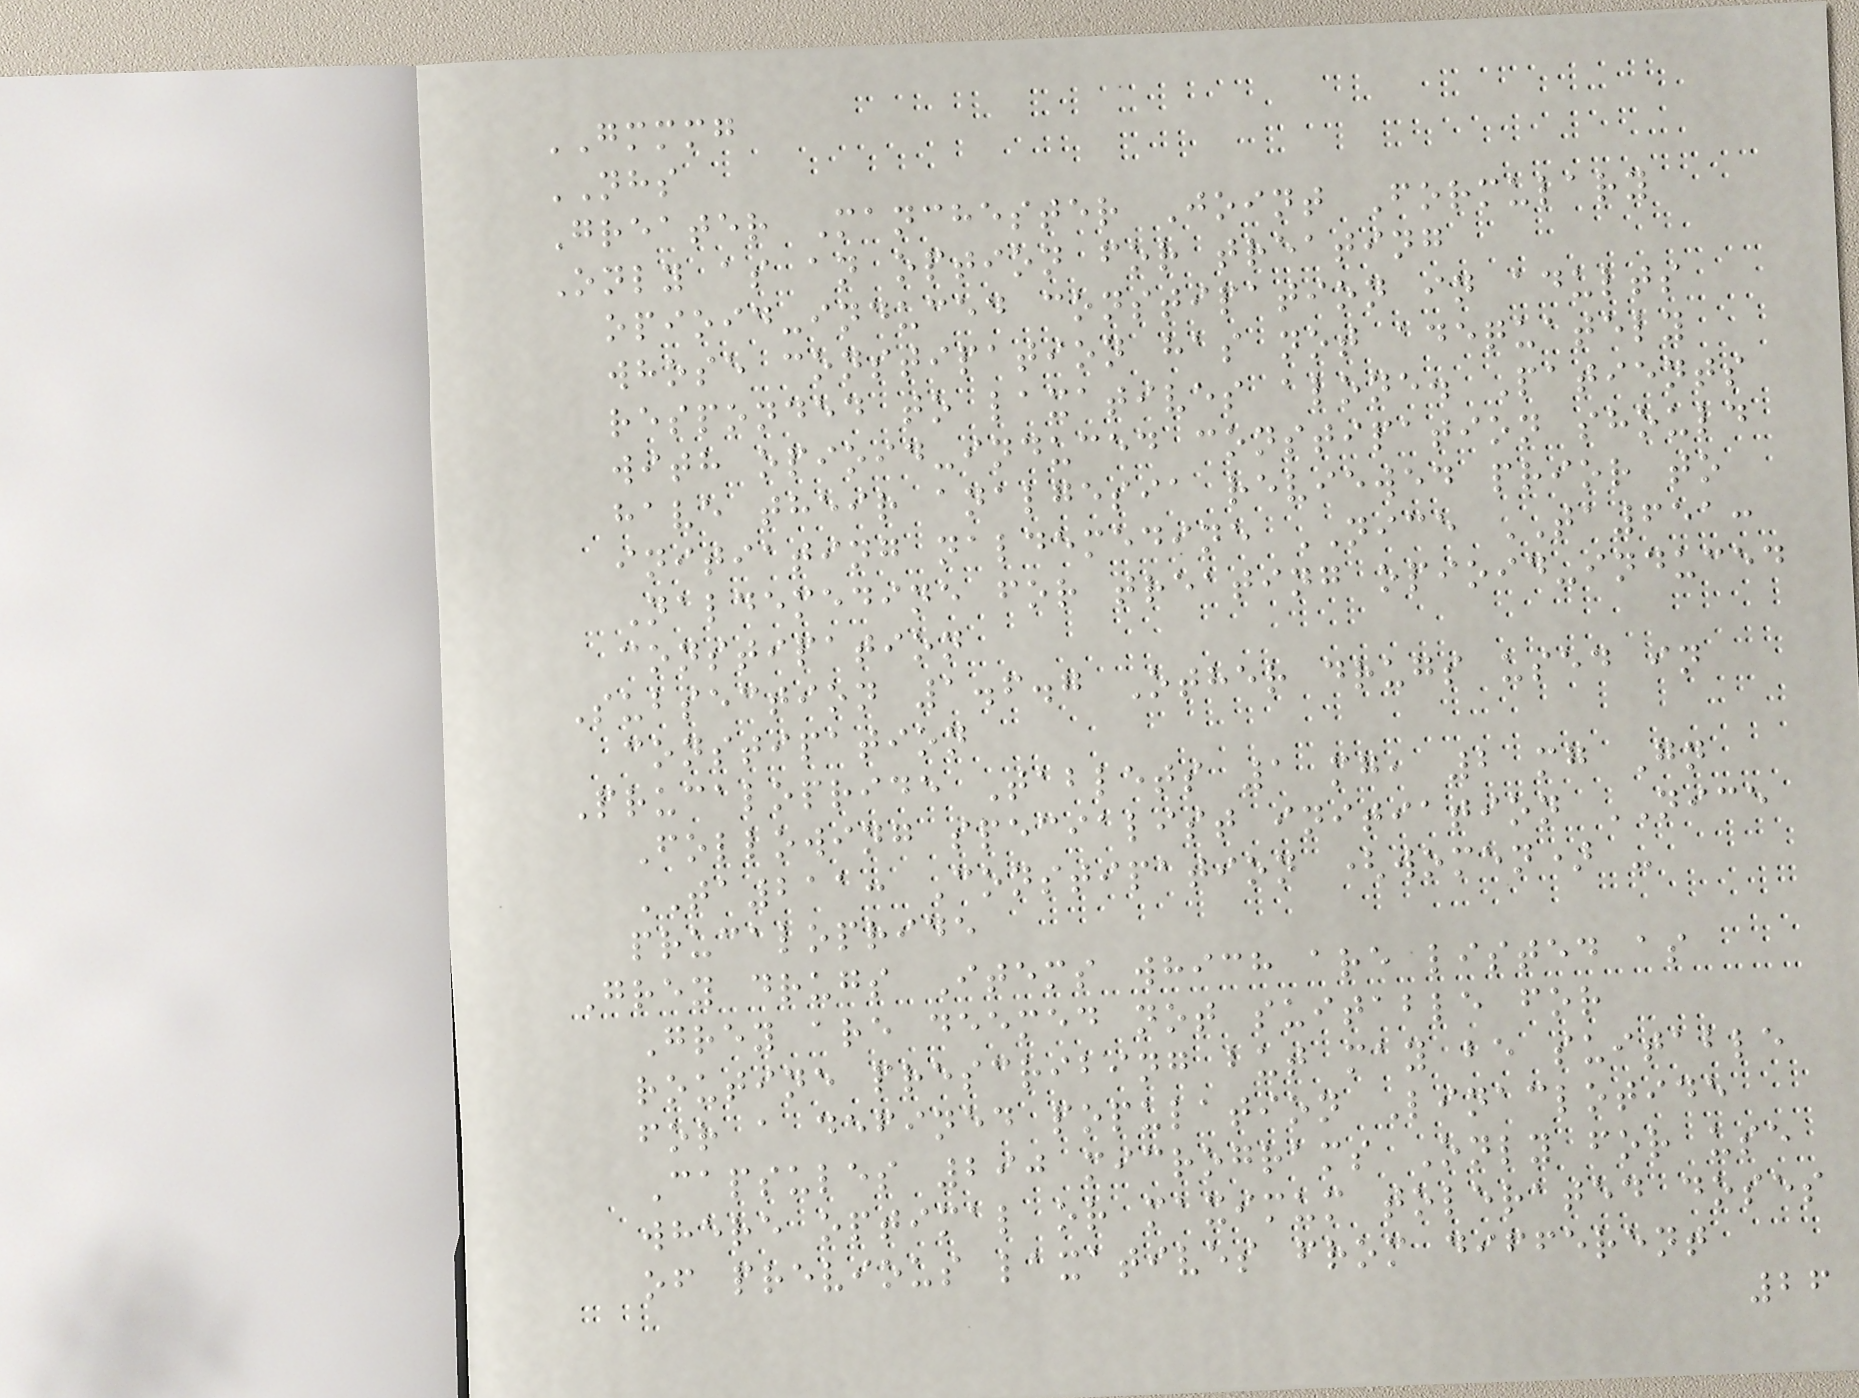GMMMG
NHS
Greater Manchester Joint Formulary
Only as an option for treating
opioid-induced constipation in adults
whose constipation has not adequately
responded to laxatives alone. Patients
with opioid-induced constipation should
have their analgesia reviewed prior to
initiating naldemedine NICE TA651:
Naldemedine for treating opioid-induced
constipation
Subsection 1.6.7 Other drugs used in
constipation
Prucalopride Tablets 1 mg, 2 mg Gn
Following specialist initiation NICE
TA211: Constipation (women) -
prucalopride
Grey drugs Items which are listed as
Grey are deemed not suitable for
routine prescribing but may be suitable
for a defined population Linaclotide
Capsules 290 micrograms Only for use
where optimal or maximum tolerated doses
of previous laxatives from different
26
